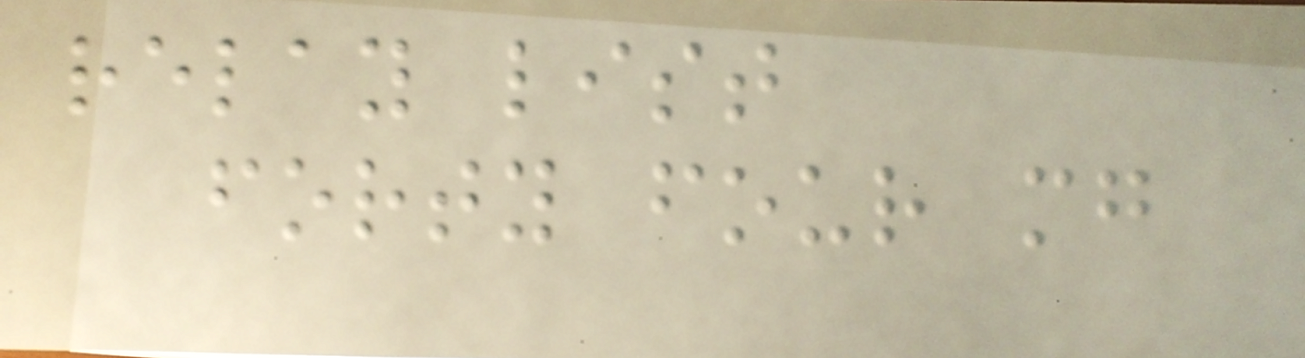relay list
forty four mg
